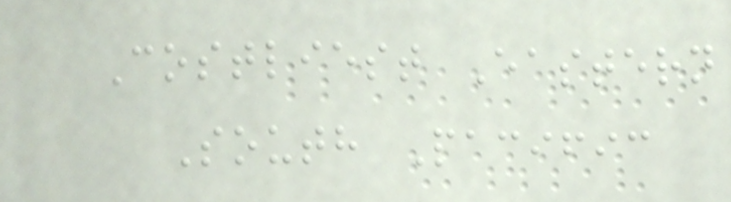Costliest Eastern
South Pacific
